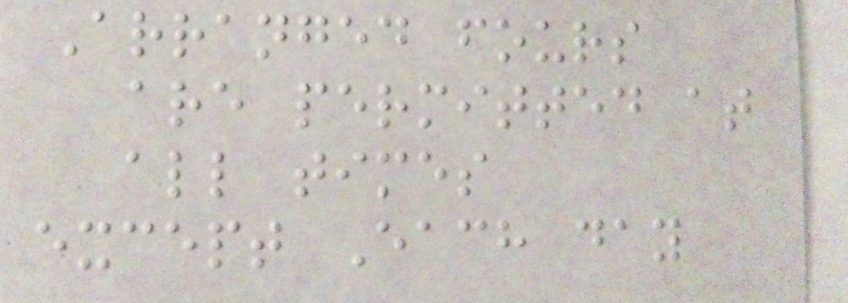Arranged fours
are permitted at
all times
except Each day
